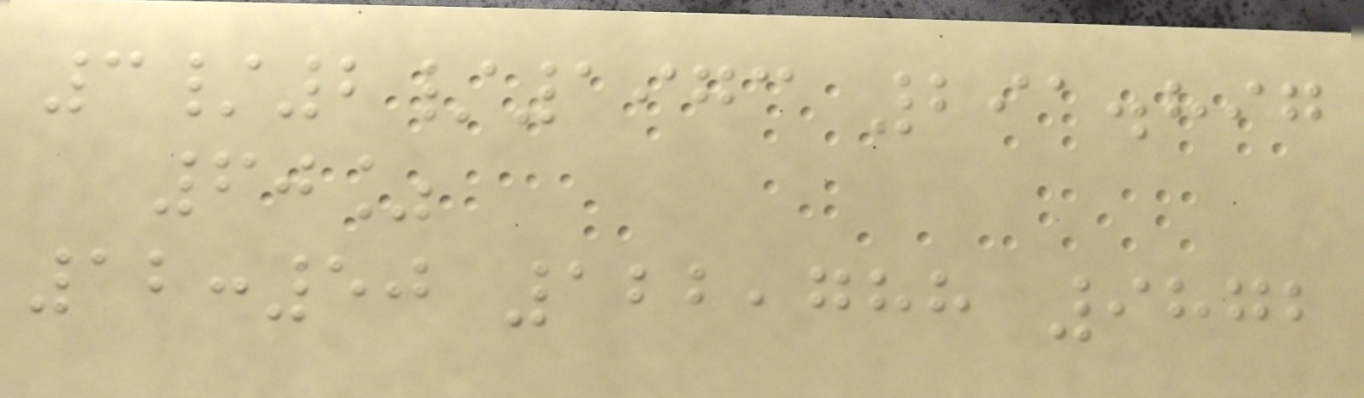3/2/1973 291.897
60%
12:50 122,788 9872
